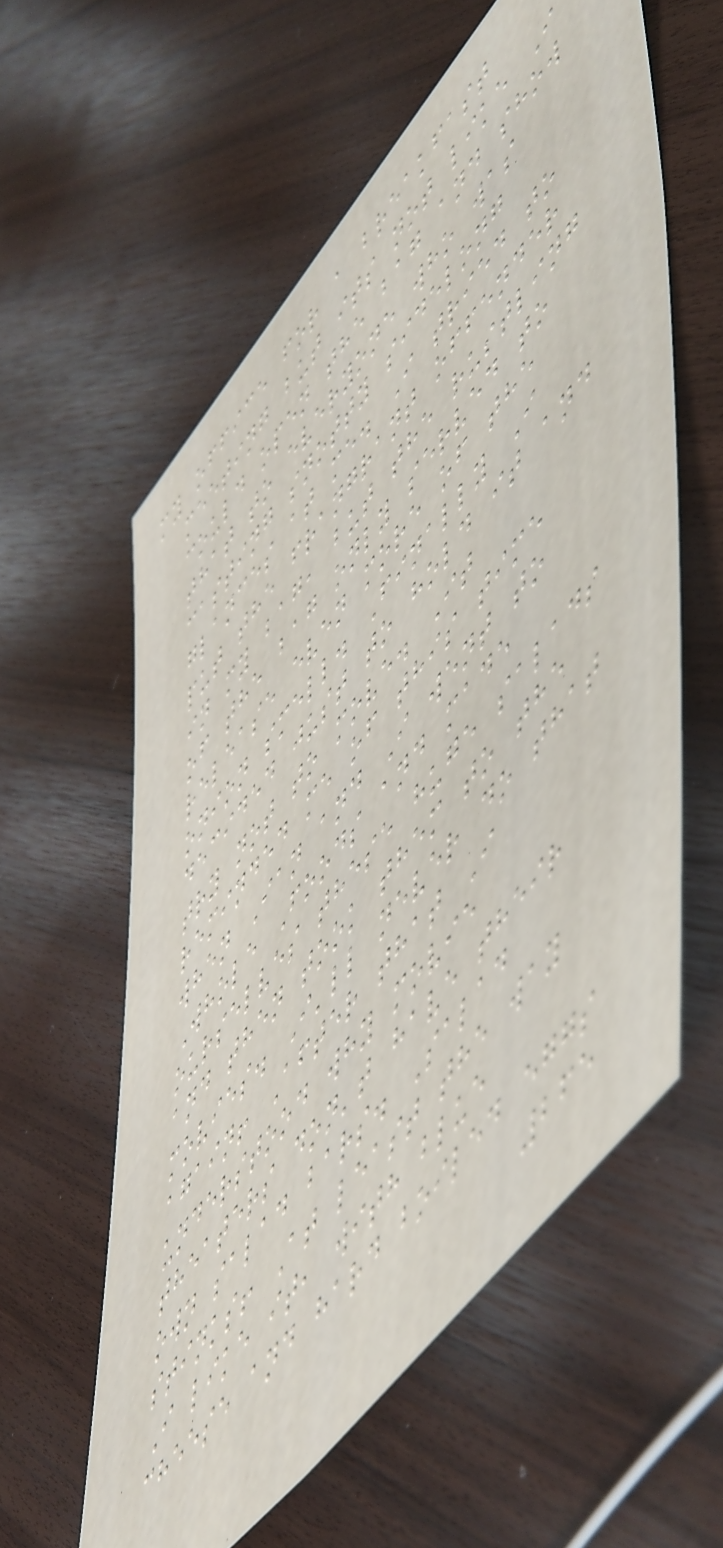my office for a breakfast
meeting but its not like I
could open the bag and show
that to everyone who was
casting snotty sidelong
glances at me. I tried to
put the frangrant offender
in my bag, but the rustling
of the bag only served to
release even more of the
onion smell. Finally I
decided just to hold it and
try not to move. It
reminded me of this time
when Ian and I went to
Whole Foods and made
ourselves these huge salads
and then took them to the
movies. I'll never do that
again! After that I
understood why movie
theaters don't have their
own salad bars. Salad
stinks! At least the way
I like it, with blue
cheese and hard boiled eggs
265
